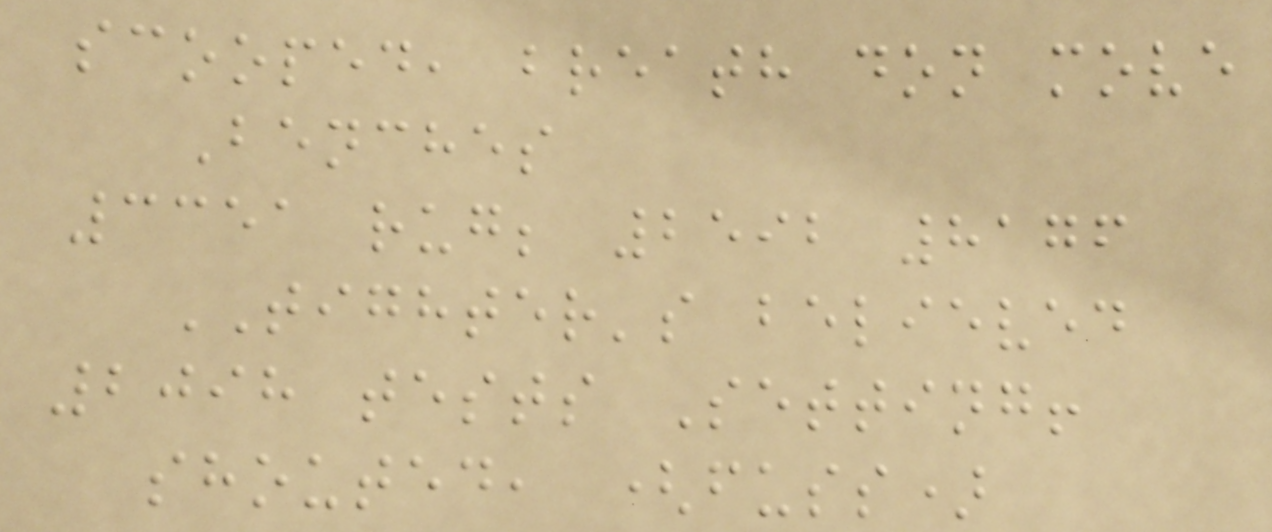scooped, breath don move
Benches
3351 rug; 2592 8176
TIGHTER's believed
2098 tests Setting!
shouted, (fuss)
